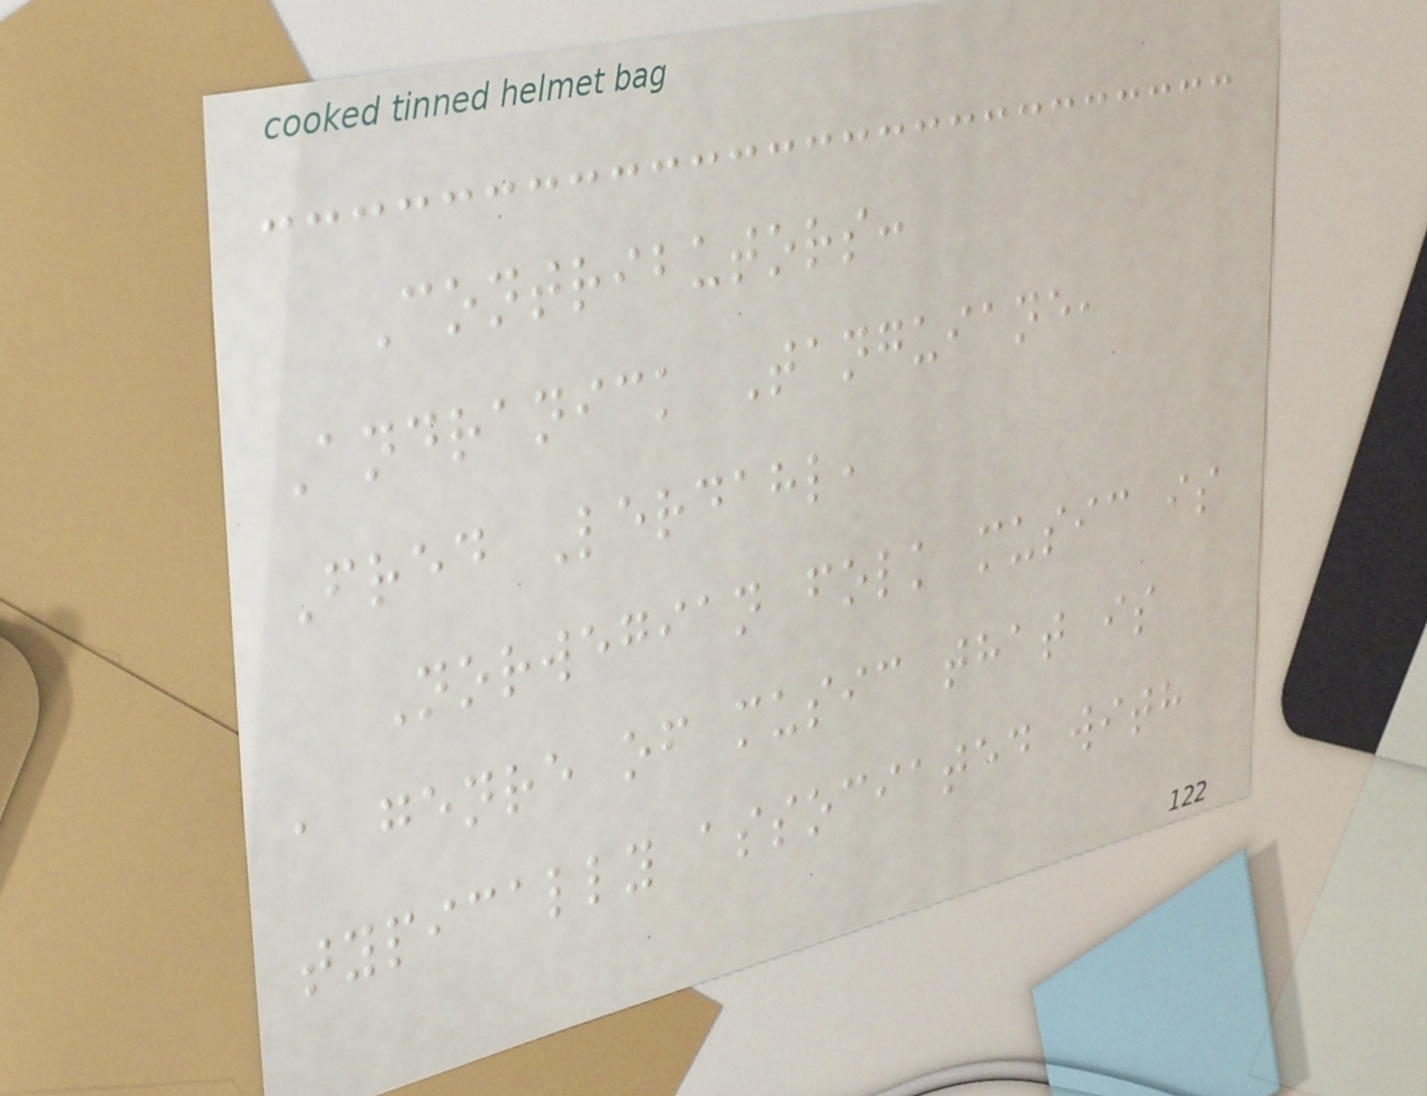Contributors:
Andranick Tanguiane,
Fred Lerdahl,
Norwegian folk music is
a genre of music that is
typically associated with
